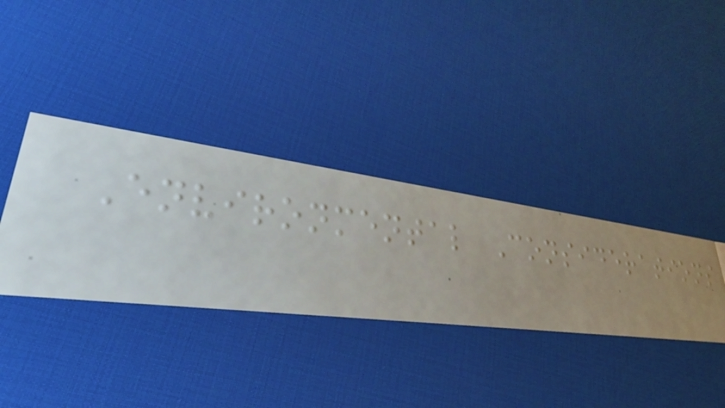Environmental Considerations
